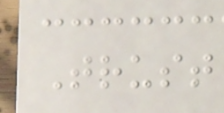Trust
